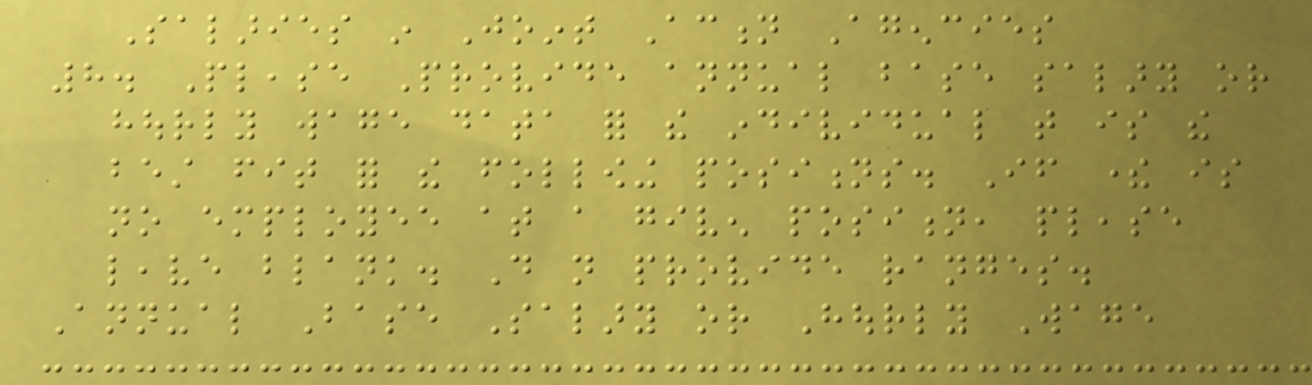Salaries in Joint Action Agencies
8. Please Provide annual base salary or
hourly wage data for the individual that is the
best fit for the following positions. If there is
no employee at a given position, please
leave blank. Do not provide ranges.
Annual Base Salary or Hourly Wage
